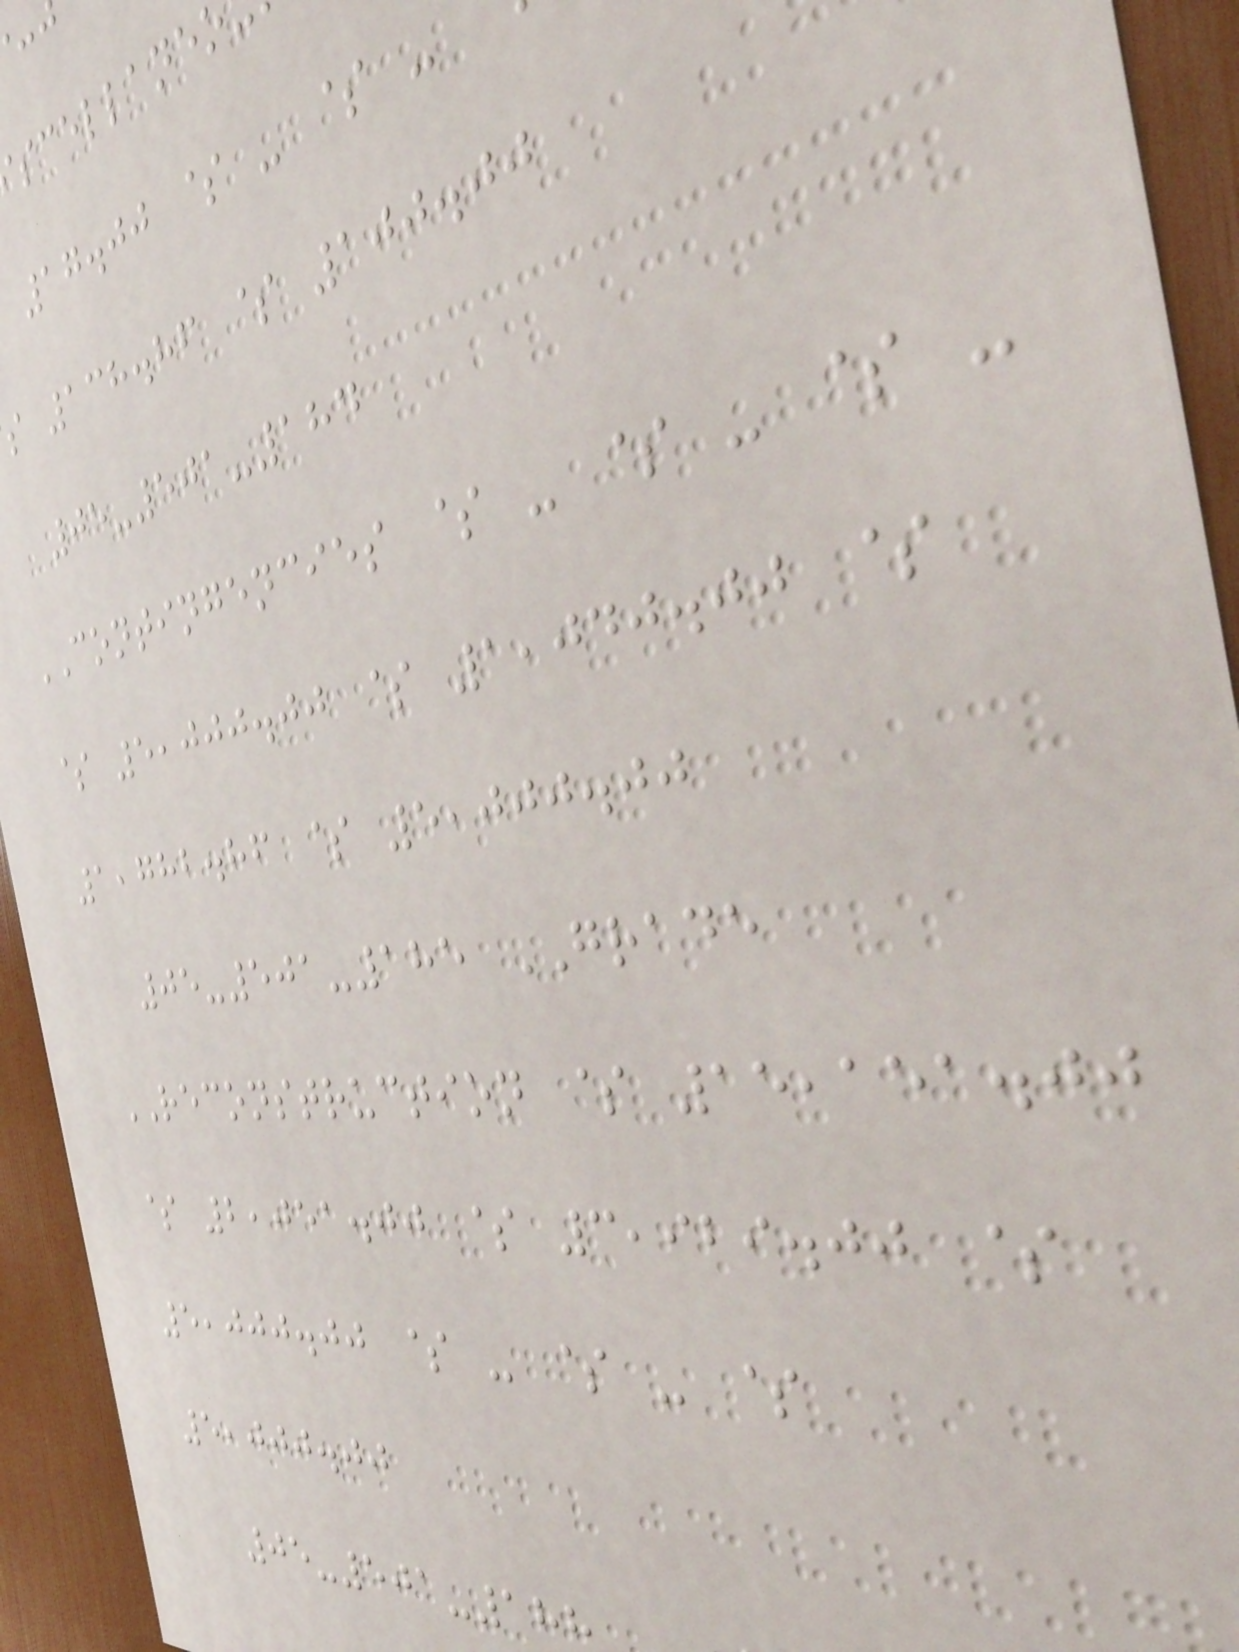17.00 $ - $ -
138.86 $ 100.00
05-501-184
CONTINGENCIES $ - $ - $ -
$ 5,000.00 $ 1,040.00 $
1,782.86 $ 5,000.00
05-501-185 GRADE
RECONSTRUCTION $ 15,151.00
$ 2,051.00 $ 3,929.00 $
5,000.00 $ - $ - $
5,000.00
05-501-18
